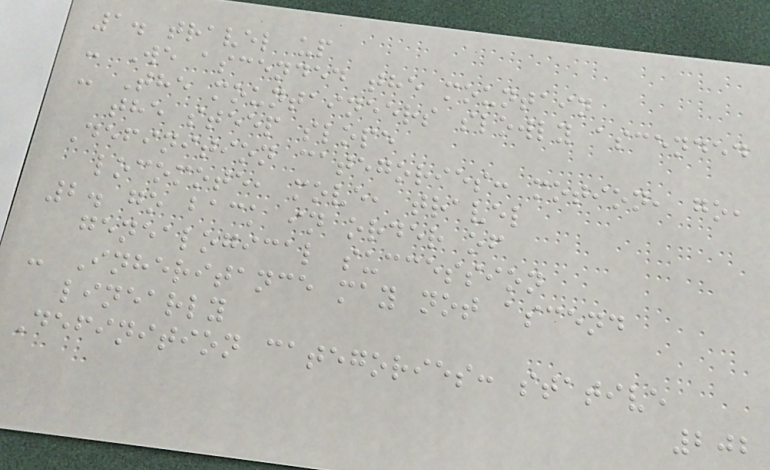1. travel up
- We ascended the mountain
- The mountaineers slowly ascended
the steep slope
Definition categories: motion, go,
locomote, move, travel
2. go back in order of
genealogical succession
- Inheritance may not ascend
linearly
Definition categories: stative
202
